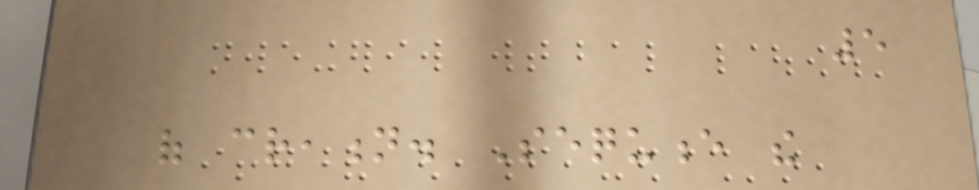5
of creation. Sequence the
